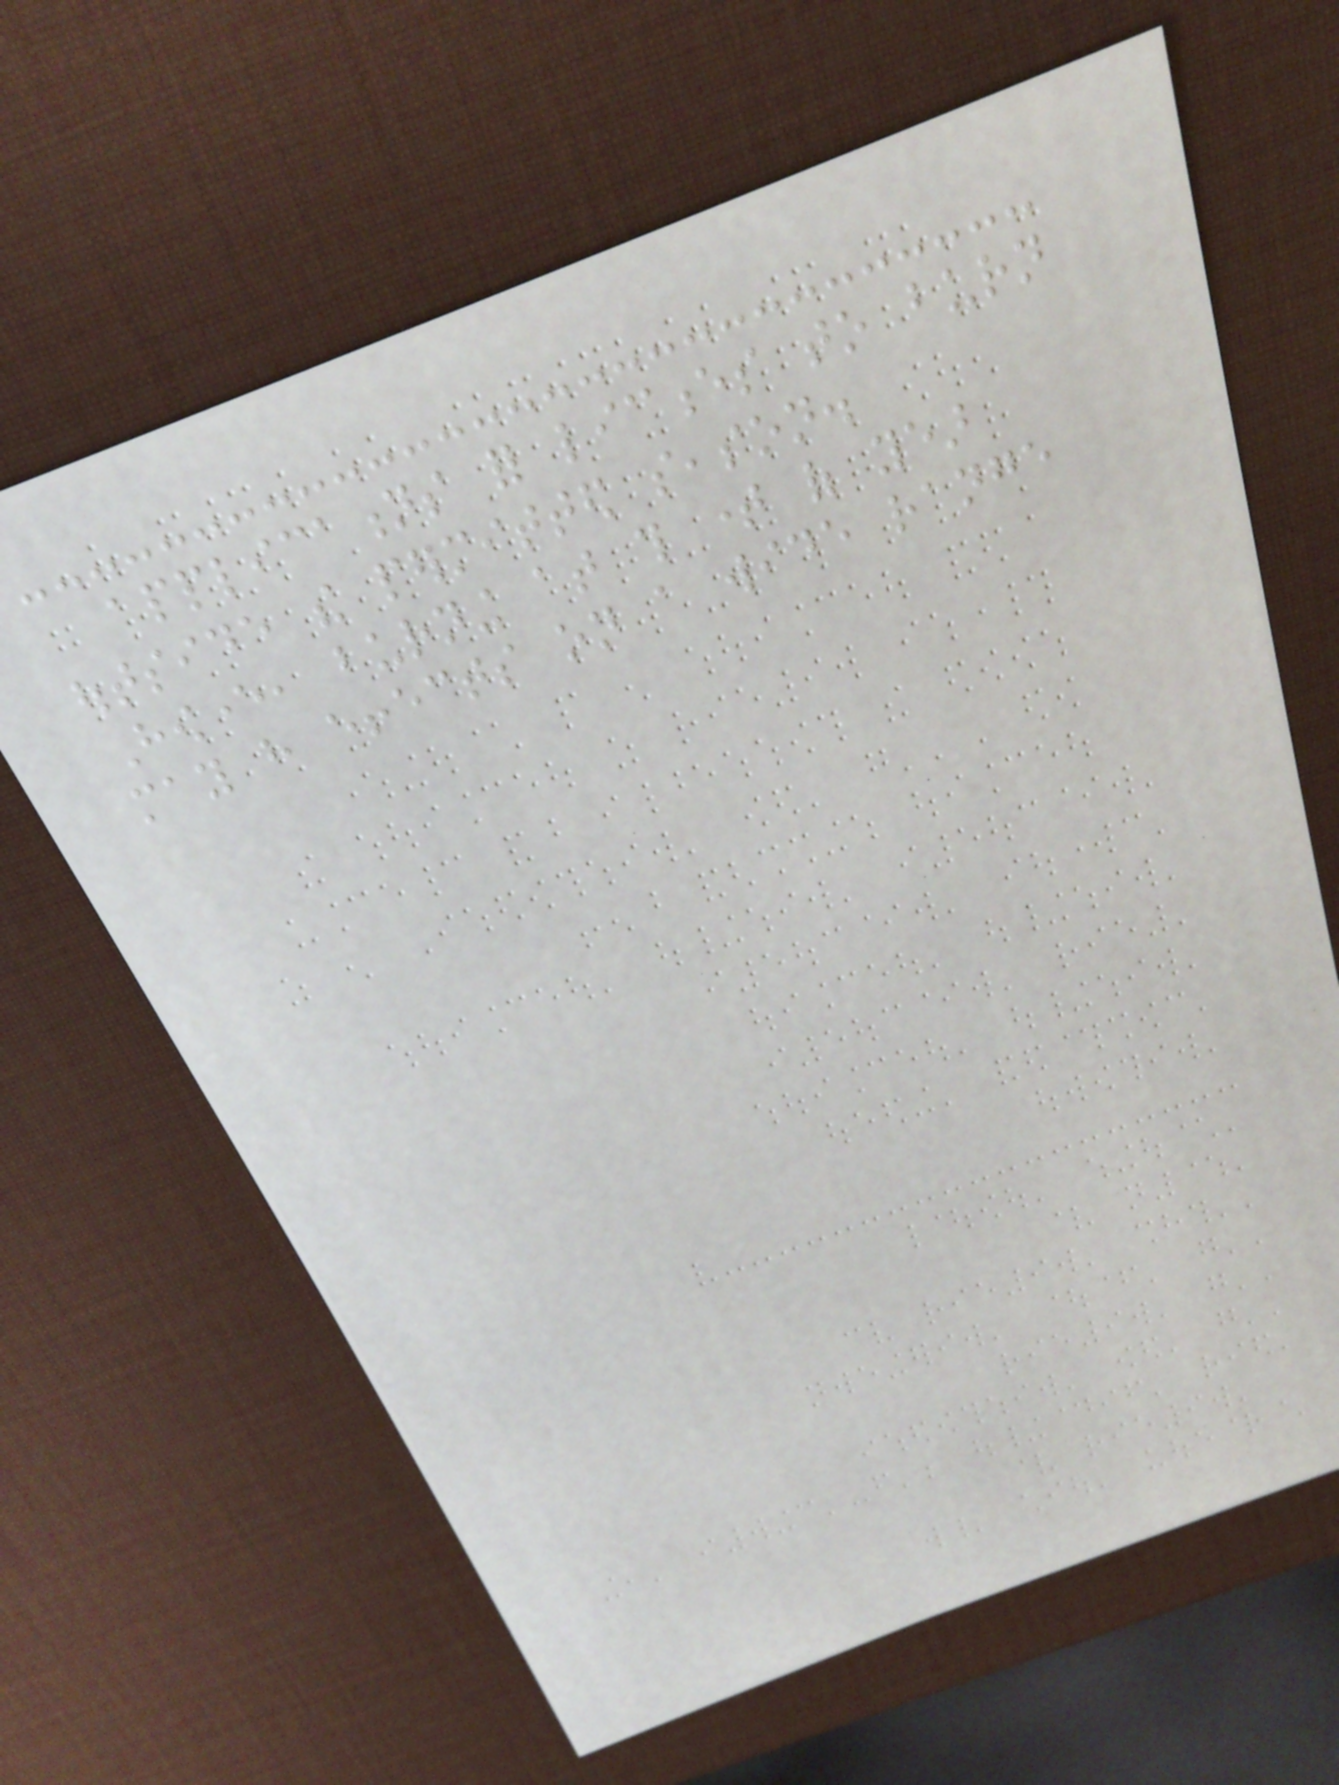applications for licences to burn
outside the permitted season.
However, burning at this time of year
may have effects on a wide range
